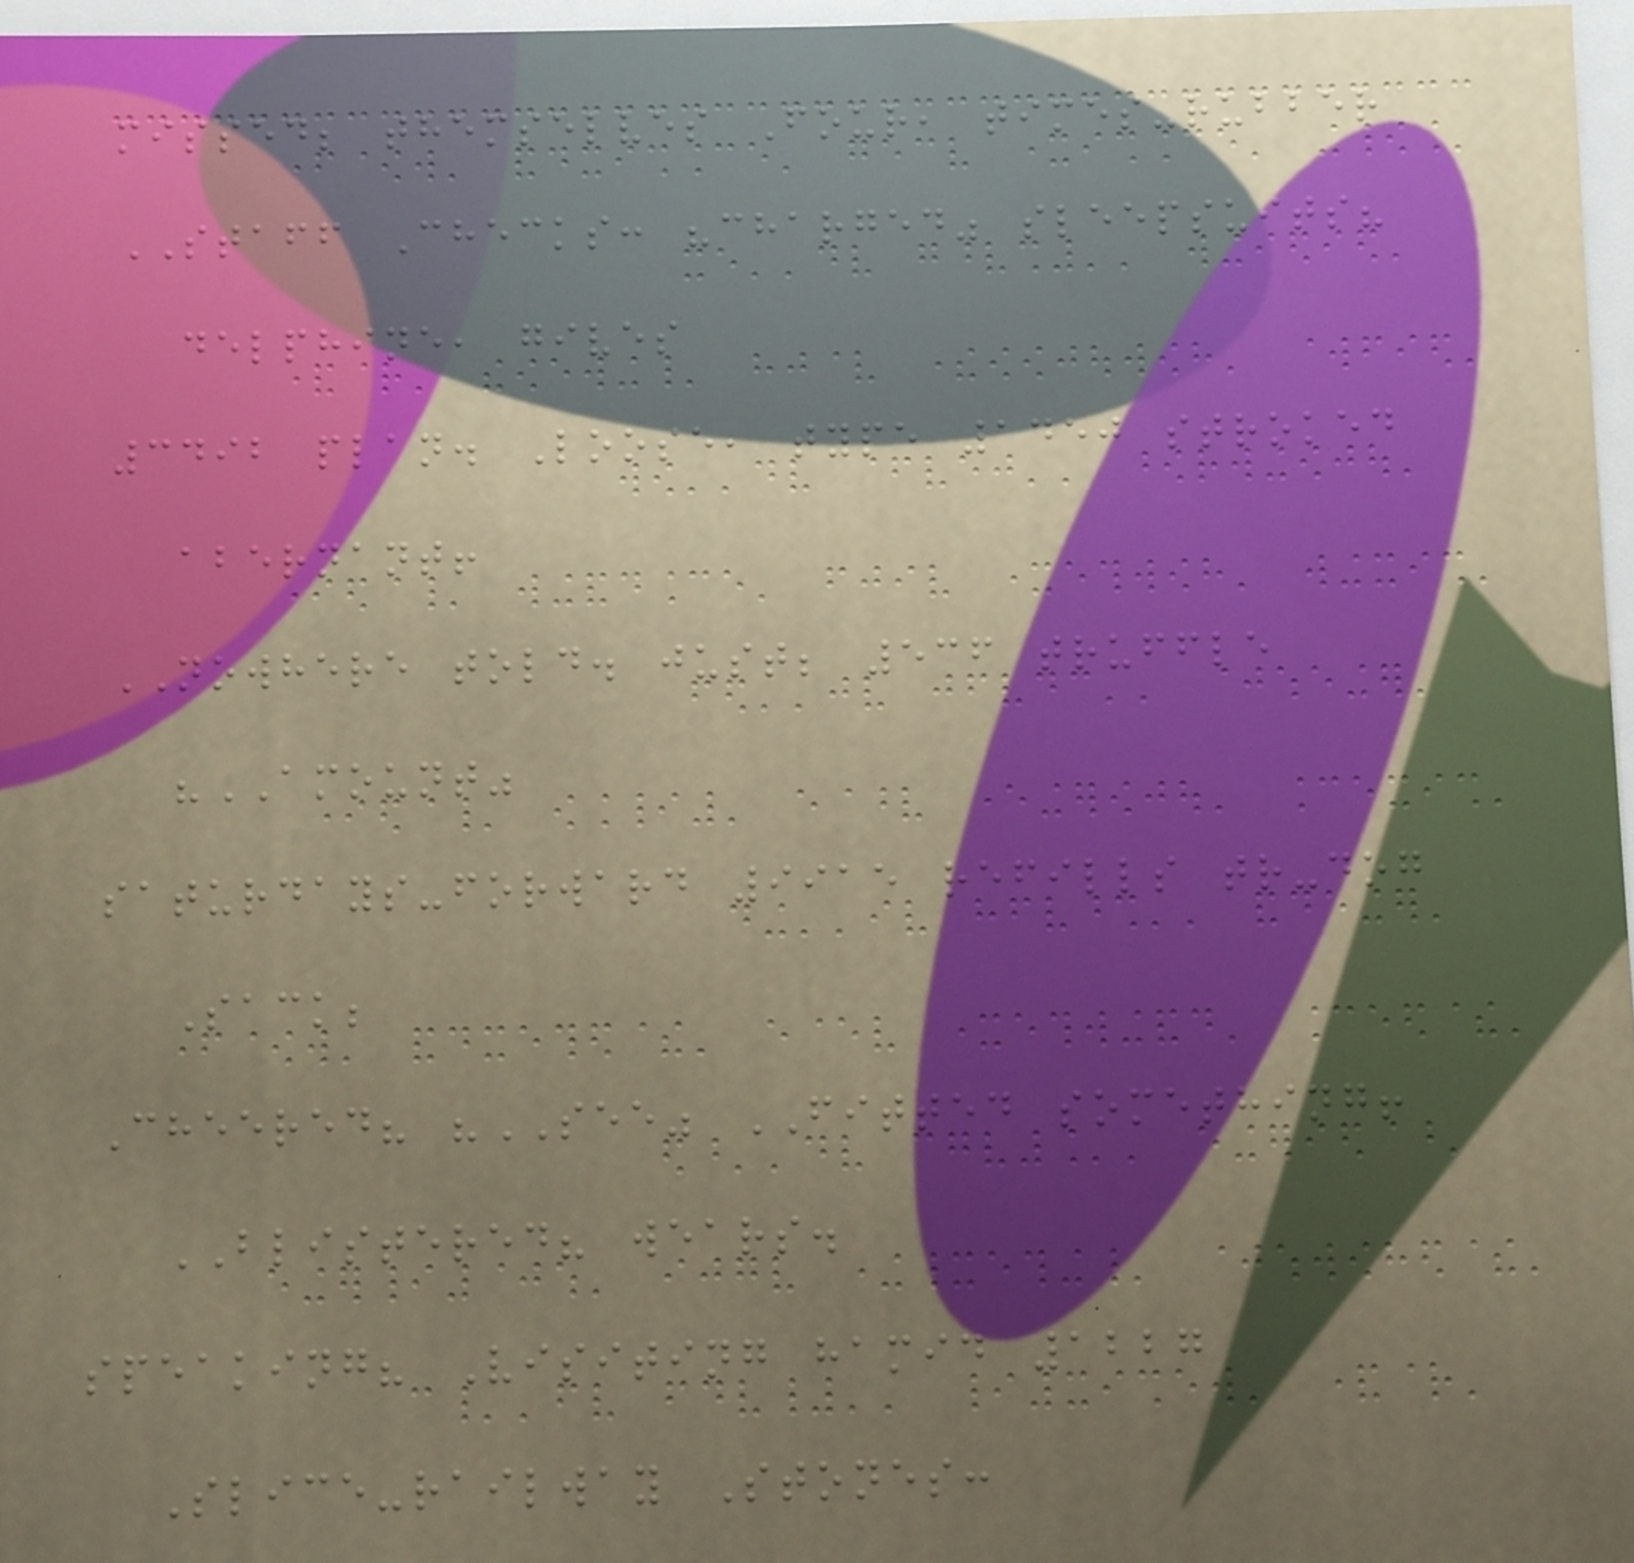missed; themselves Four, times-rubber
STAFF Checks: "charged" sleepsuits?
delphine, gives
3492 plan. Loose, type 1450 stroked
abernant!
NOWHERE told. just; 536 truffle
"AMOUNT"
saturdays-forward 9915 refills tr-dog
Sack;
Cheered? "SEE" FITTED something!
BLISTERED? wears.
speaking? Visiting hamid 1227
Slice-railway Stones:
